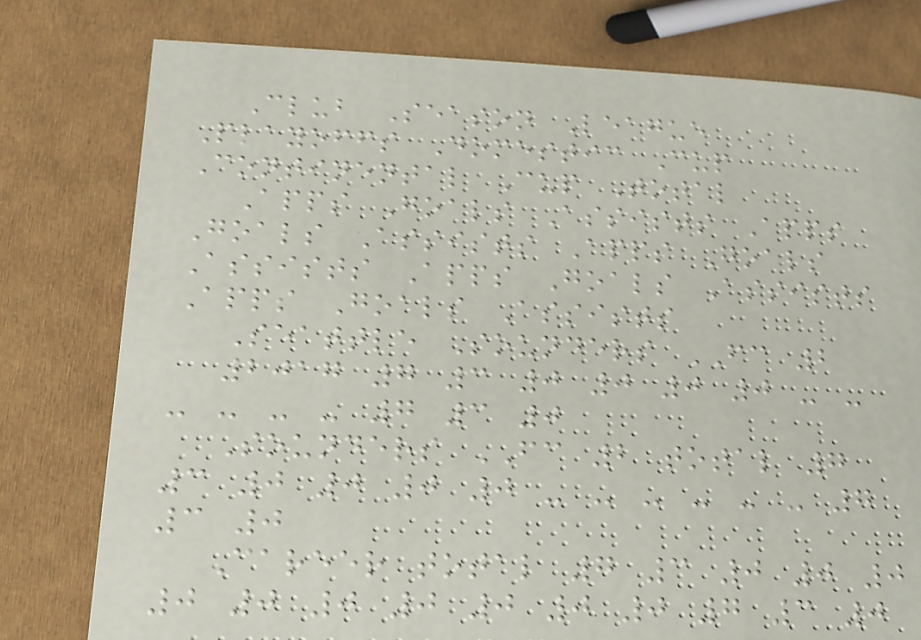Club Season League
Playoffs Domestic Cup
Continental Cup Total
Apps Goals Assists Apps
Goals Assists Apps Goals
Assists Apps Goals Assists
Apps Goals Assists
Seattle Sounders FC 2
2017 7 3 0 0 0 0 - -
- - - - 7 3 0
Sounders FC 2 total 7
3 0 0 0 0 - - - - - - 7
3 0
Career total 7 3 0 0 0
0 0 0 0 0 0 0 7 3 0
